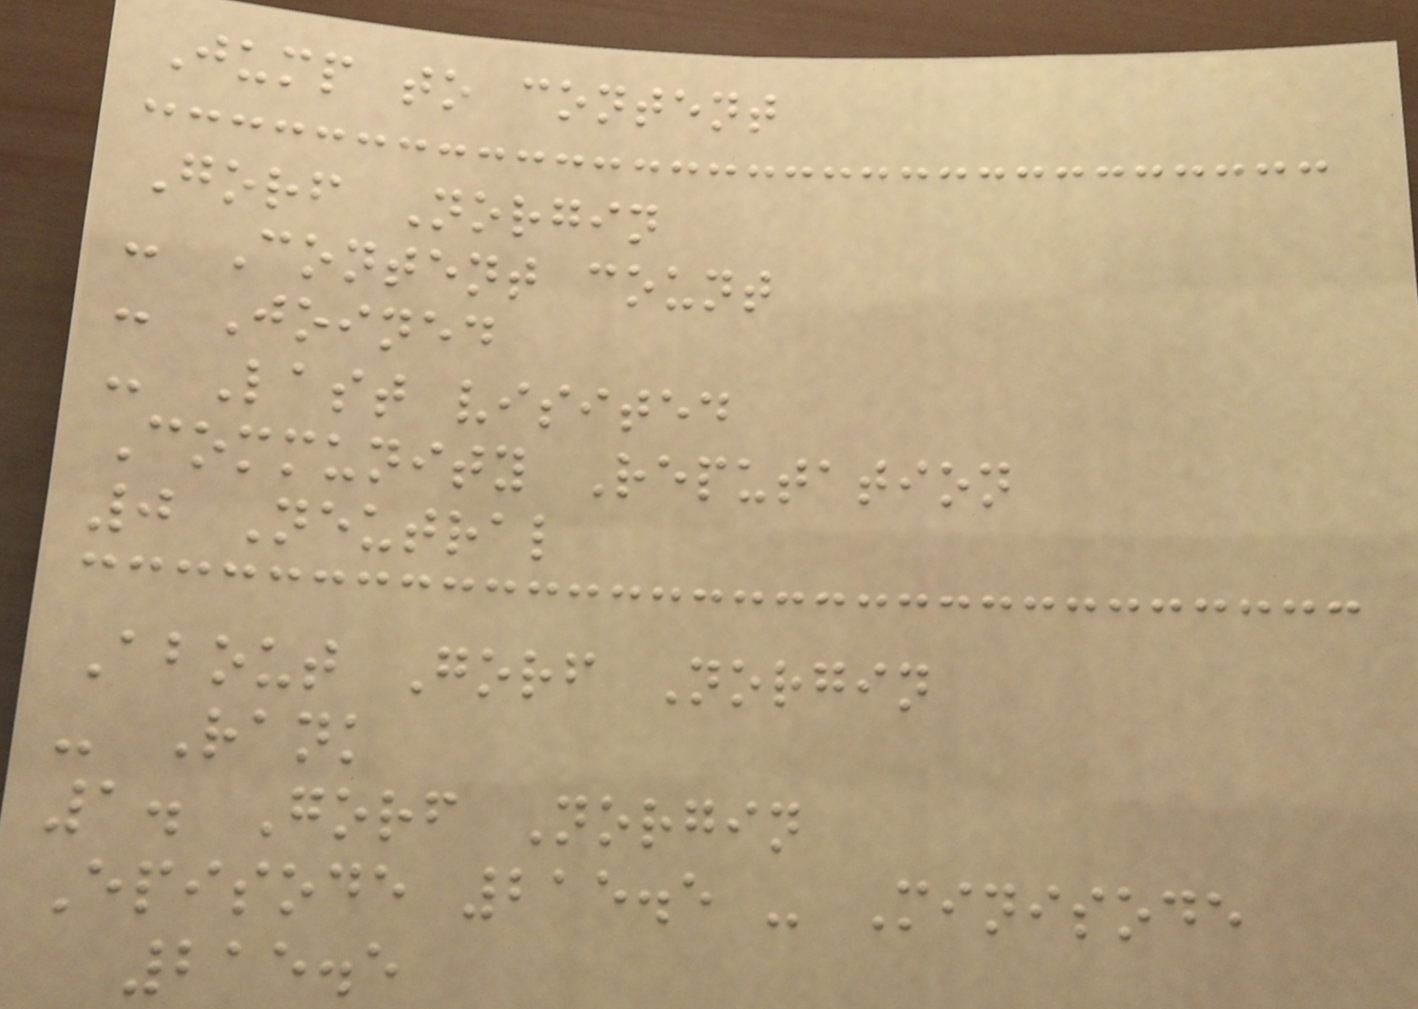Jump to content
Gorf Norgin
- Content count
- Joined
- Last visited
Community Reputation
0 Neutral
About Gorf Norgin
- Rank
1. Gorf Norgin
Episode 215.5 - Minisode
215.5
